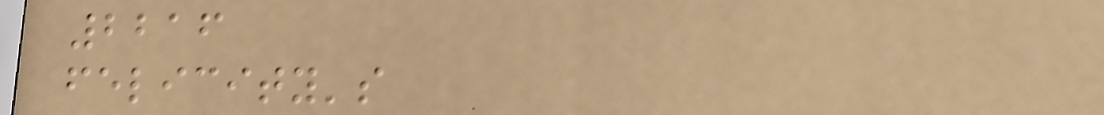2216
felicity's
